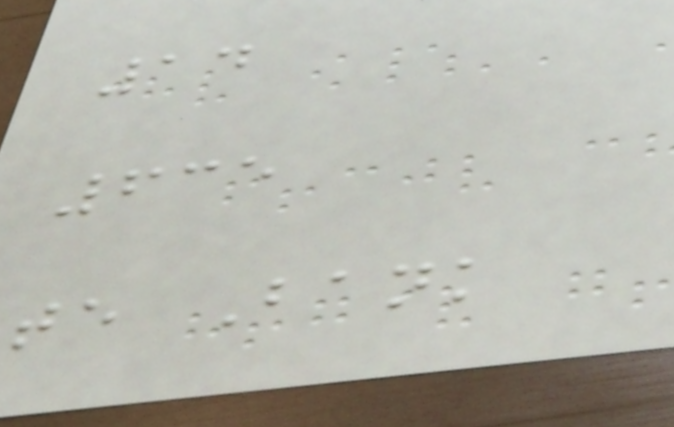14
635
te Bank
